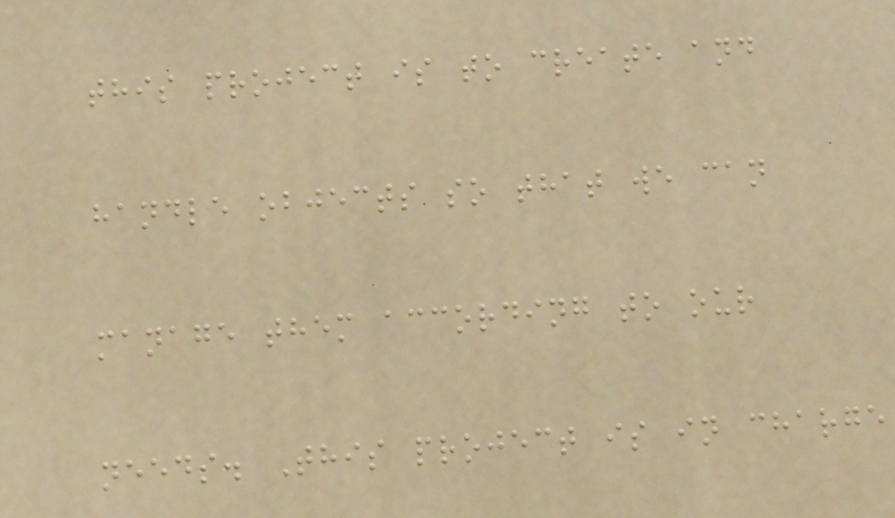this project is to create and
handle objects so that we can
manage them according to our
needs. This project is in charge
